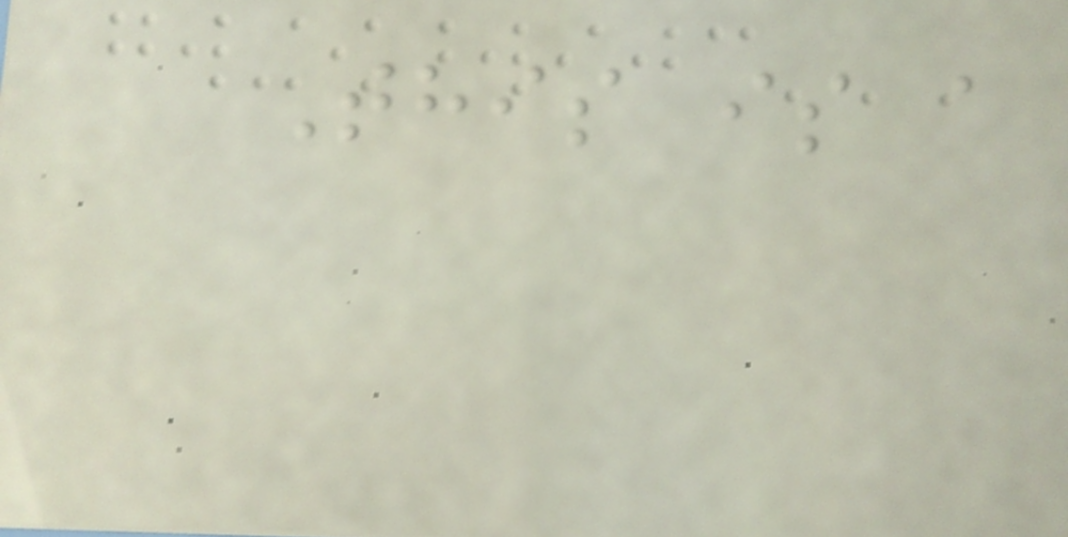This is a
